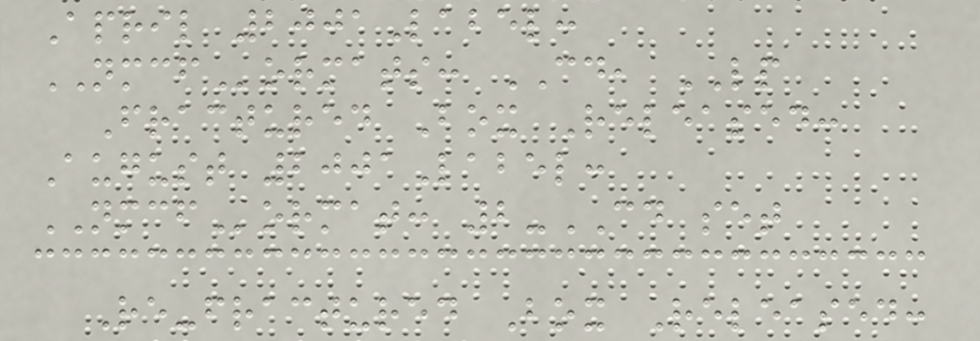April 2001Label:
NMCFormats: CD, LP
Fractured Box Released:
August 2001Label:
NMCFormat: 2-CD set
Re-fractured Box Released:
